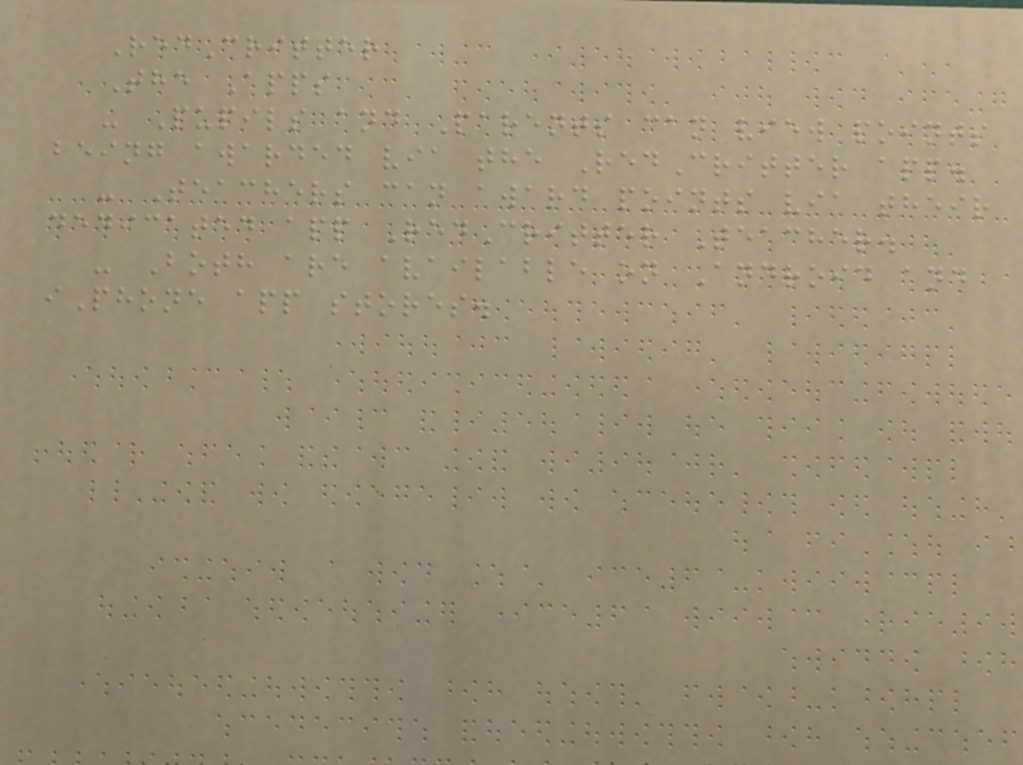RedCritter
The Apps
- Pupils and Parents can view points
being awarded via the RedCritter app.
- Teachers can award points via their
dedicated app RedCritter Teacher.
- Both are available on Android and
iPhone app stores.
